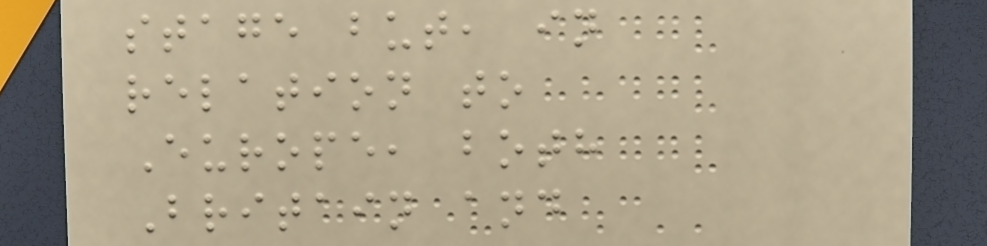stage but, in
relation to
Europe, both
Britain and
